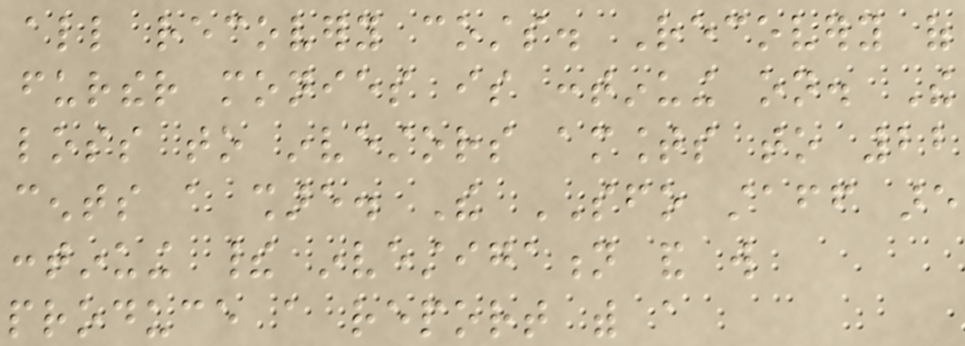all recovery costs. Recovery of
further monies is continuing on. The
loss to investors amounts to 22
cents a share. The SFO staff are
continuing their investigation and will
produce a report with a
